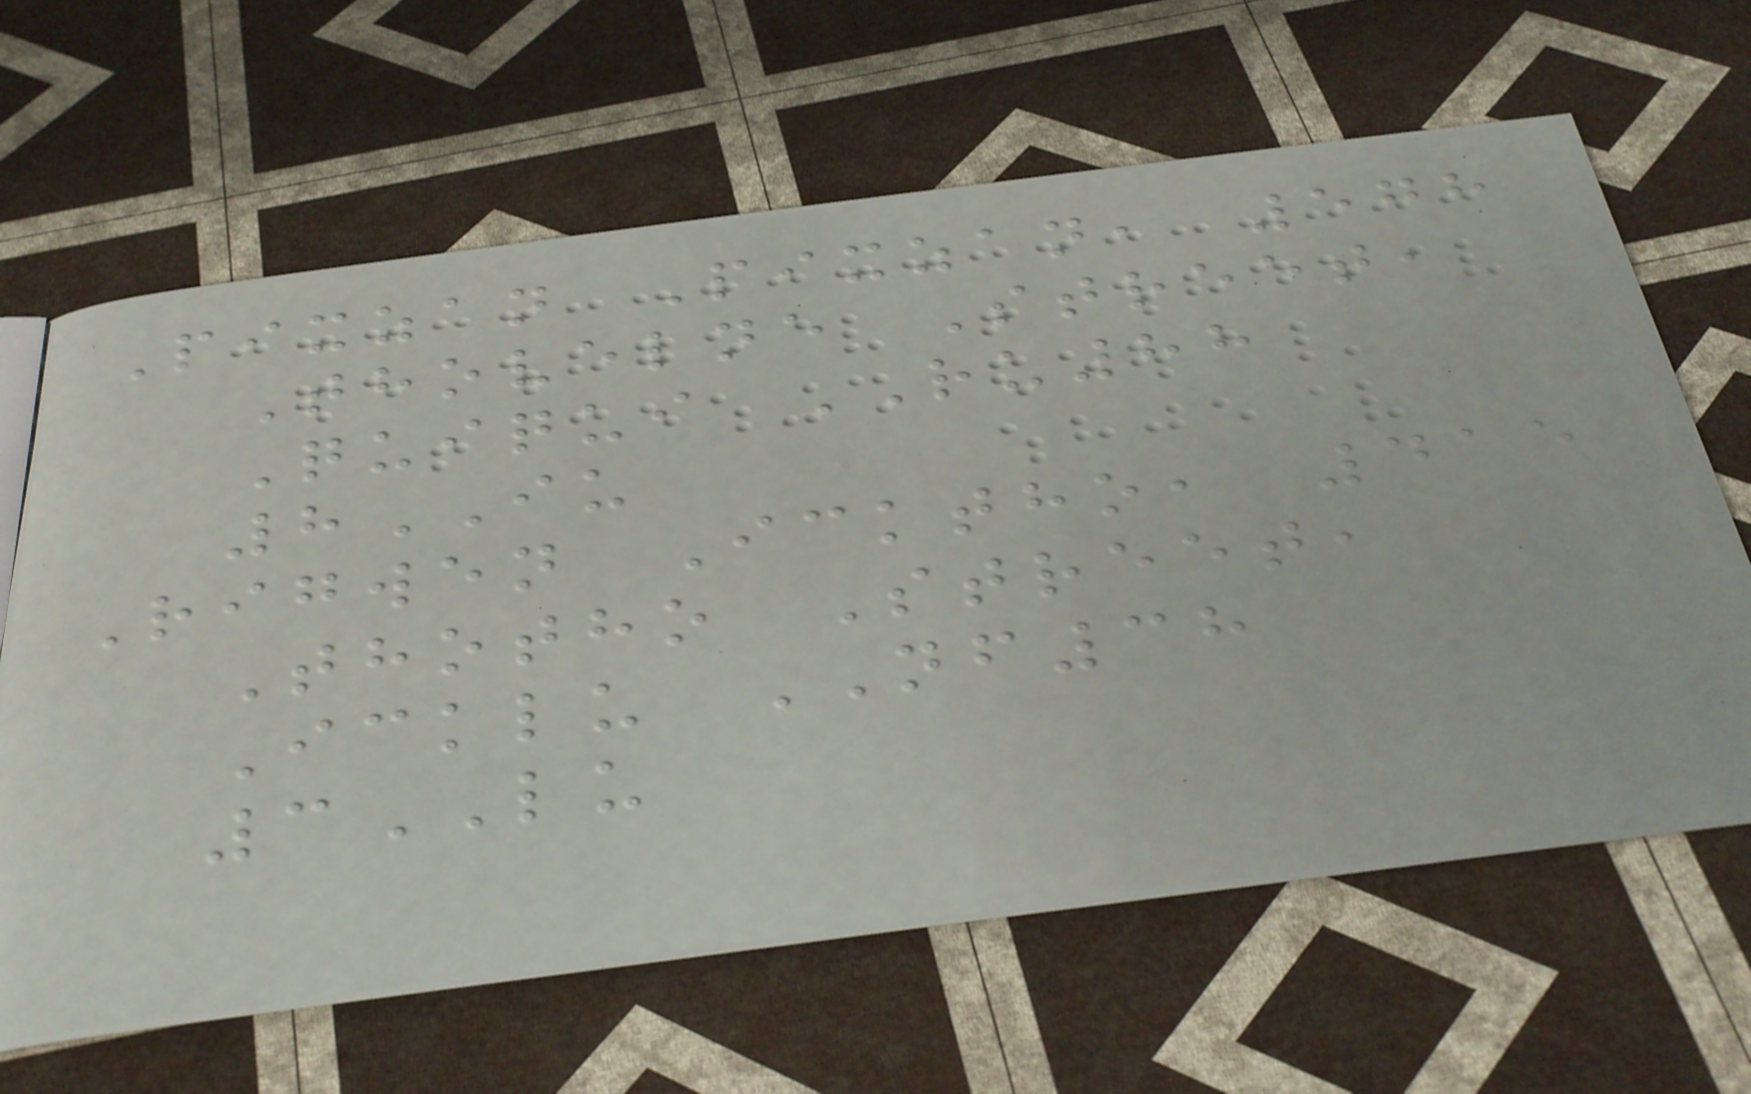Pixzan Pixzan, 578
Thovelne Street,
Quiqui RU88
8IU
Rigwen Icktho, 415
Thotho Street,
Icklu NF38
3LU
